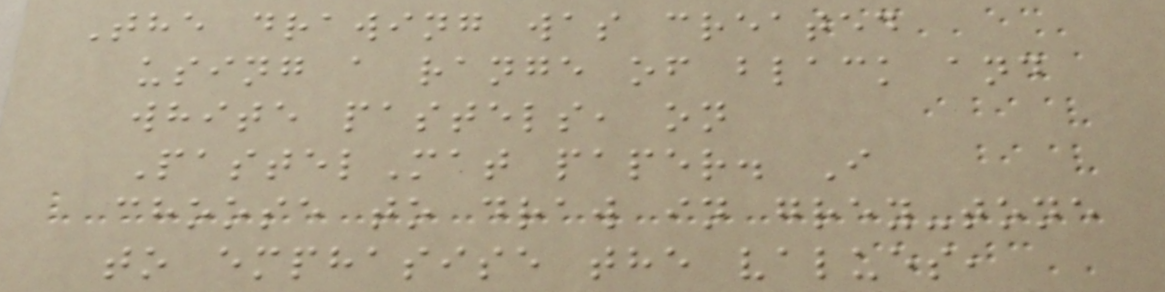The drawing was created
using a range of black and
white pastels, on
PastelMat paper. I
choose to draw in grey-tone
to emphasise the values,
